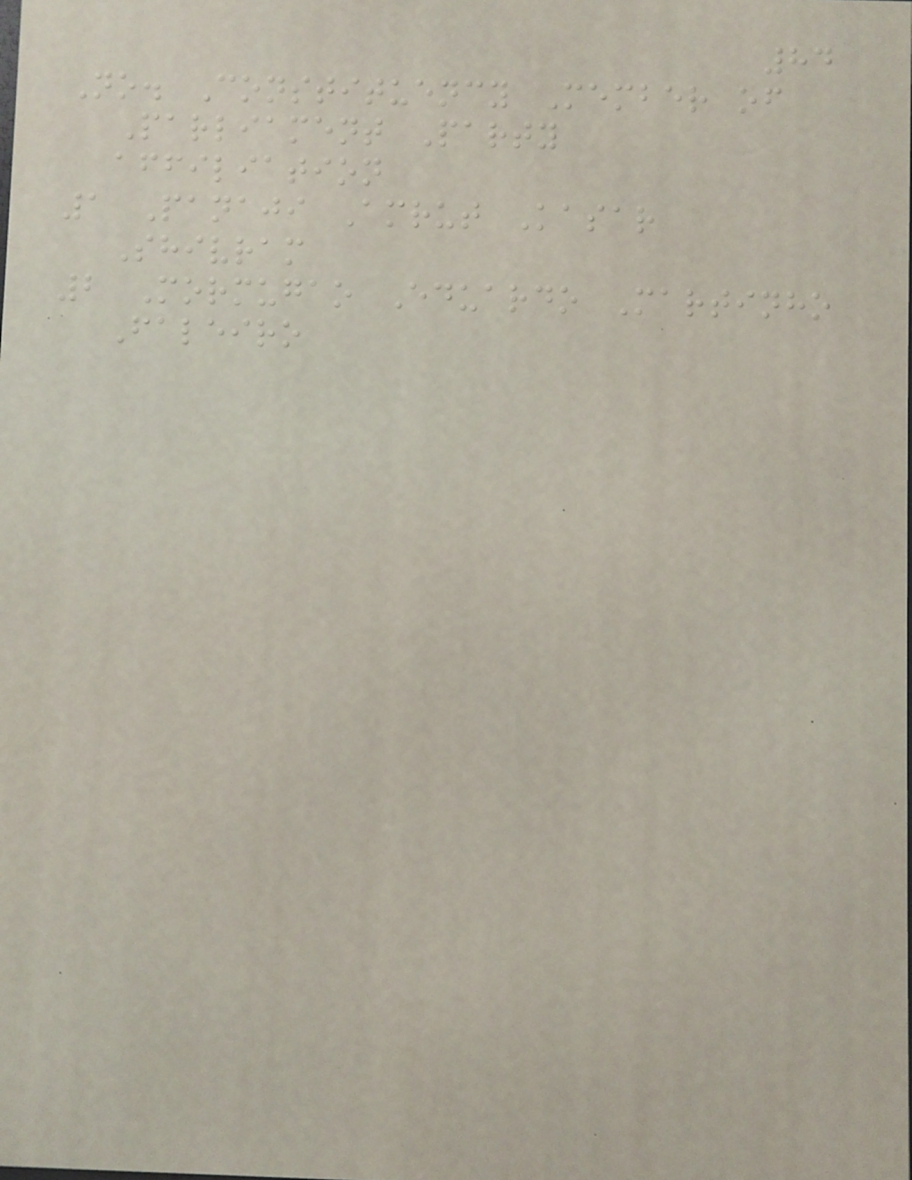84
No. Constituency Member of
Parliament Party
affiliation
1 Panaji Amrut Kasar
Shivram
2 Mormugao Eduardo Martinho
Faleiro
